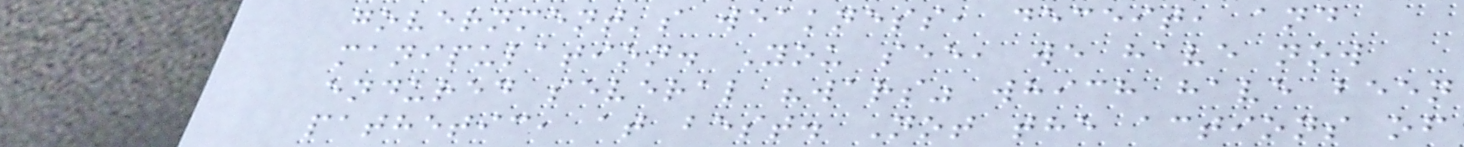government's weakness, deceit, and
manipulation. You see, we have now
endured several "wars" which have been
pathetic, at best. Not the actions of
